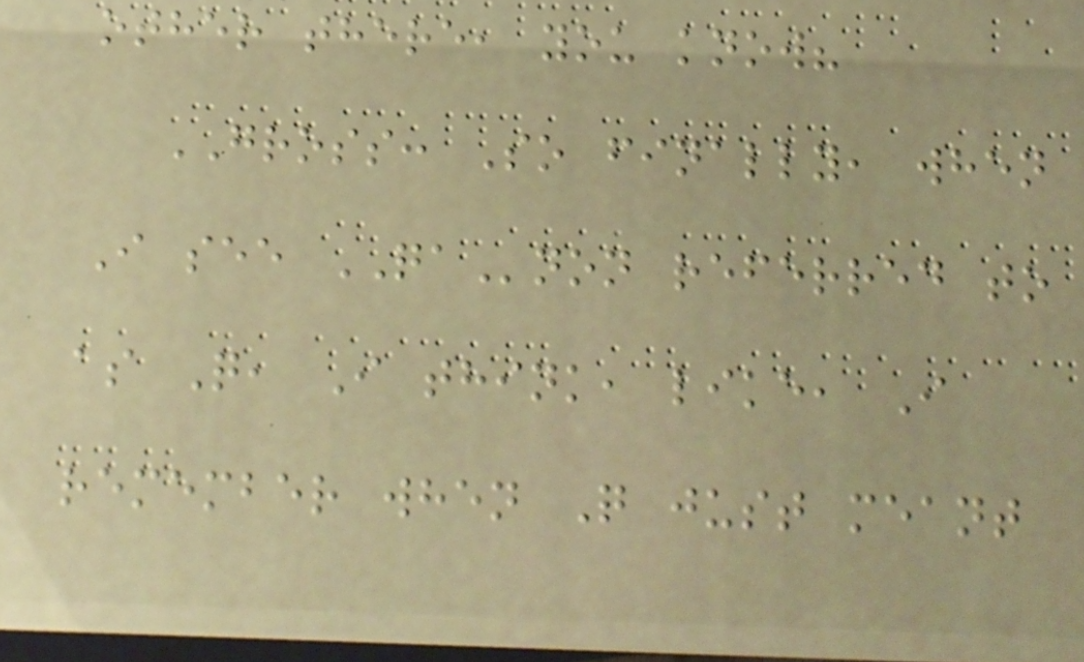other there, you know?
GROSS: So finally, when
I see QAnon referred to
as Q, I think, like, I
remember when Q just meant
